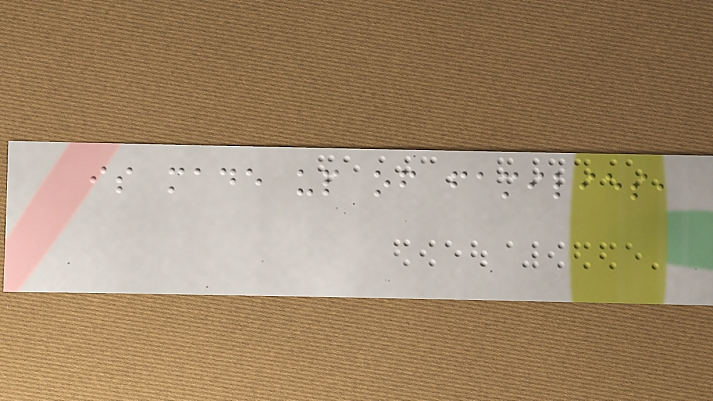is made up of families,
